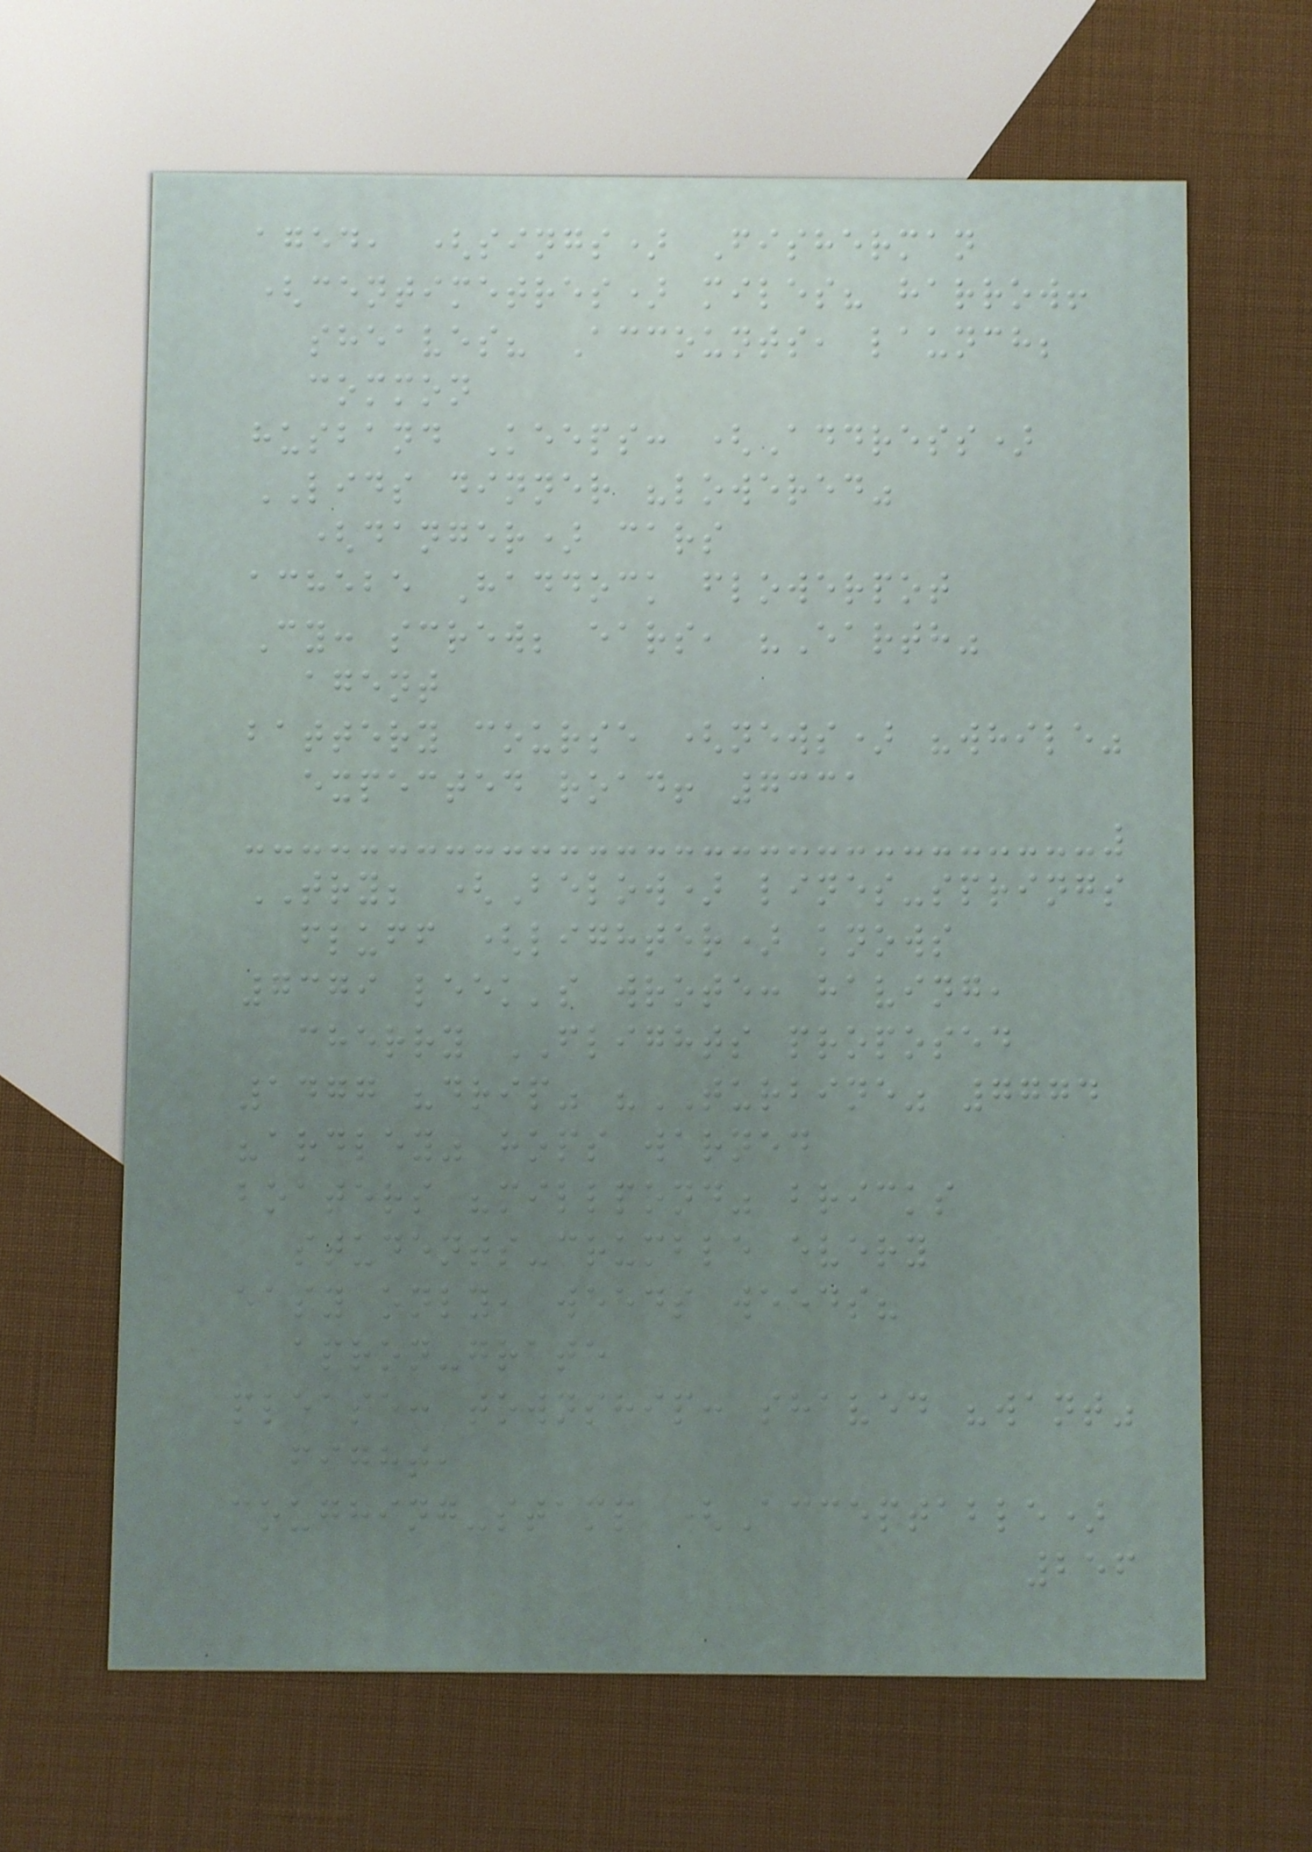aged, (sings) Fisherman
(centimetres) miles? harrow!
sheaves? Accounts, launch;
common
husband Keeps: (Address)
LIDS dinner "lowered"
(danger) cars
achebe Haddock flowerpot
Cy: screw; ears, "Earth"
agent
battery course (news) "while"
expected road! 7331
TRY; (Below) lines-springs
fluff (lighter) knows
7379 leek's wrote: having,
cherry FLIGHTS proposed
1477 "drip" "TURBINE" 7774
"ardley" hops warned
boaters "millpond" bricks
students-crumble every
easy only, weeds weeds?
apron-grate
please: township: shaved "want"
fight,
coughing-stamp (Acceptable)
256
